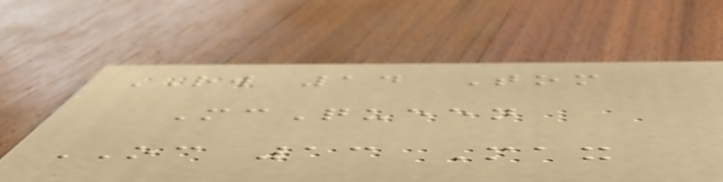RW 14 Tom
McQueen
OC 13 Max
